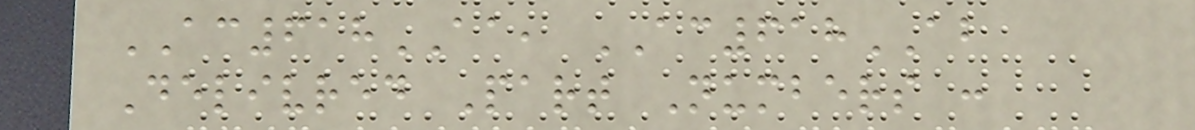AC618AA, AC618AB
Delivred Part Numbers :
